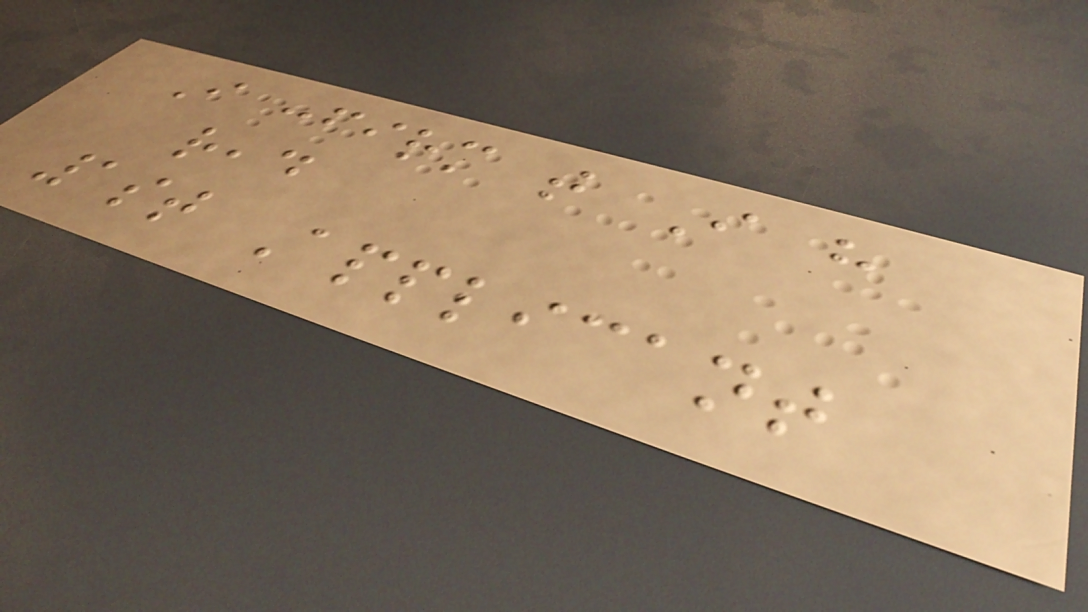I confirm that I have
read
1st Applicant
